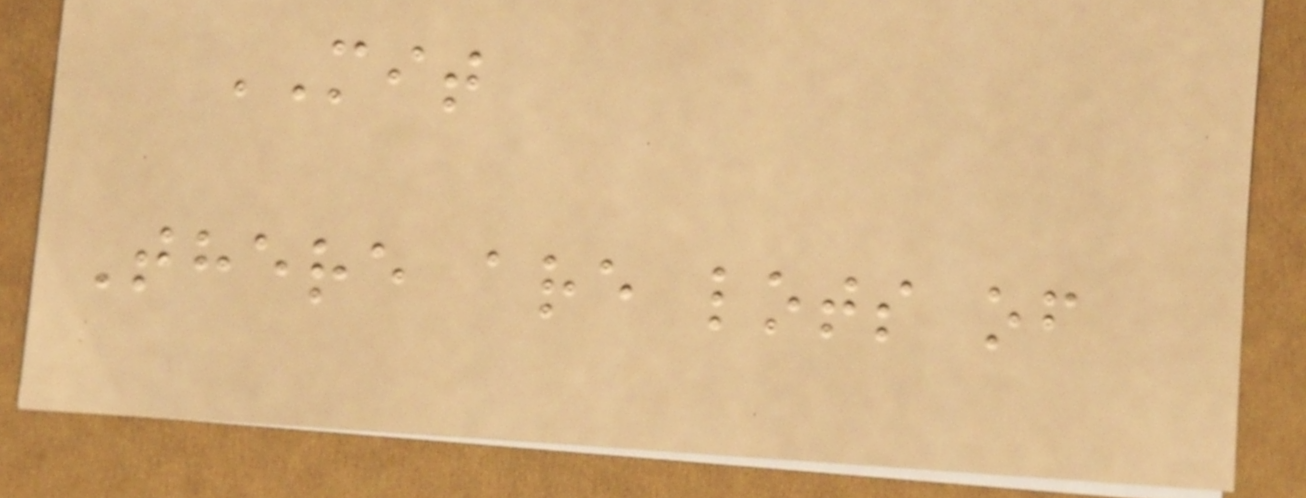MIT
There are lots of
